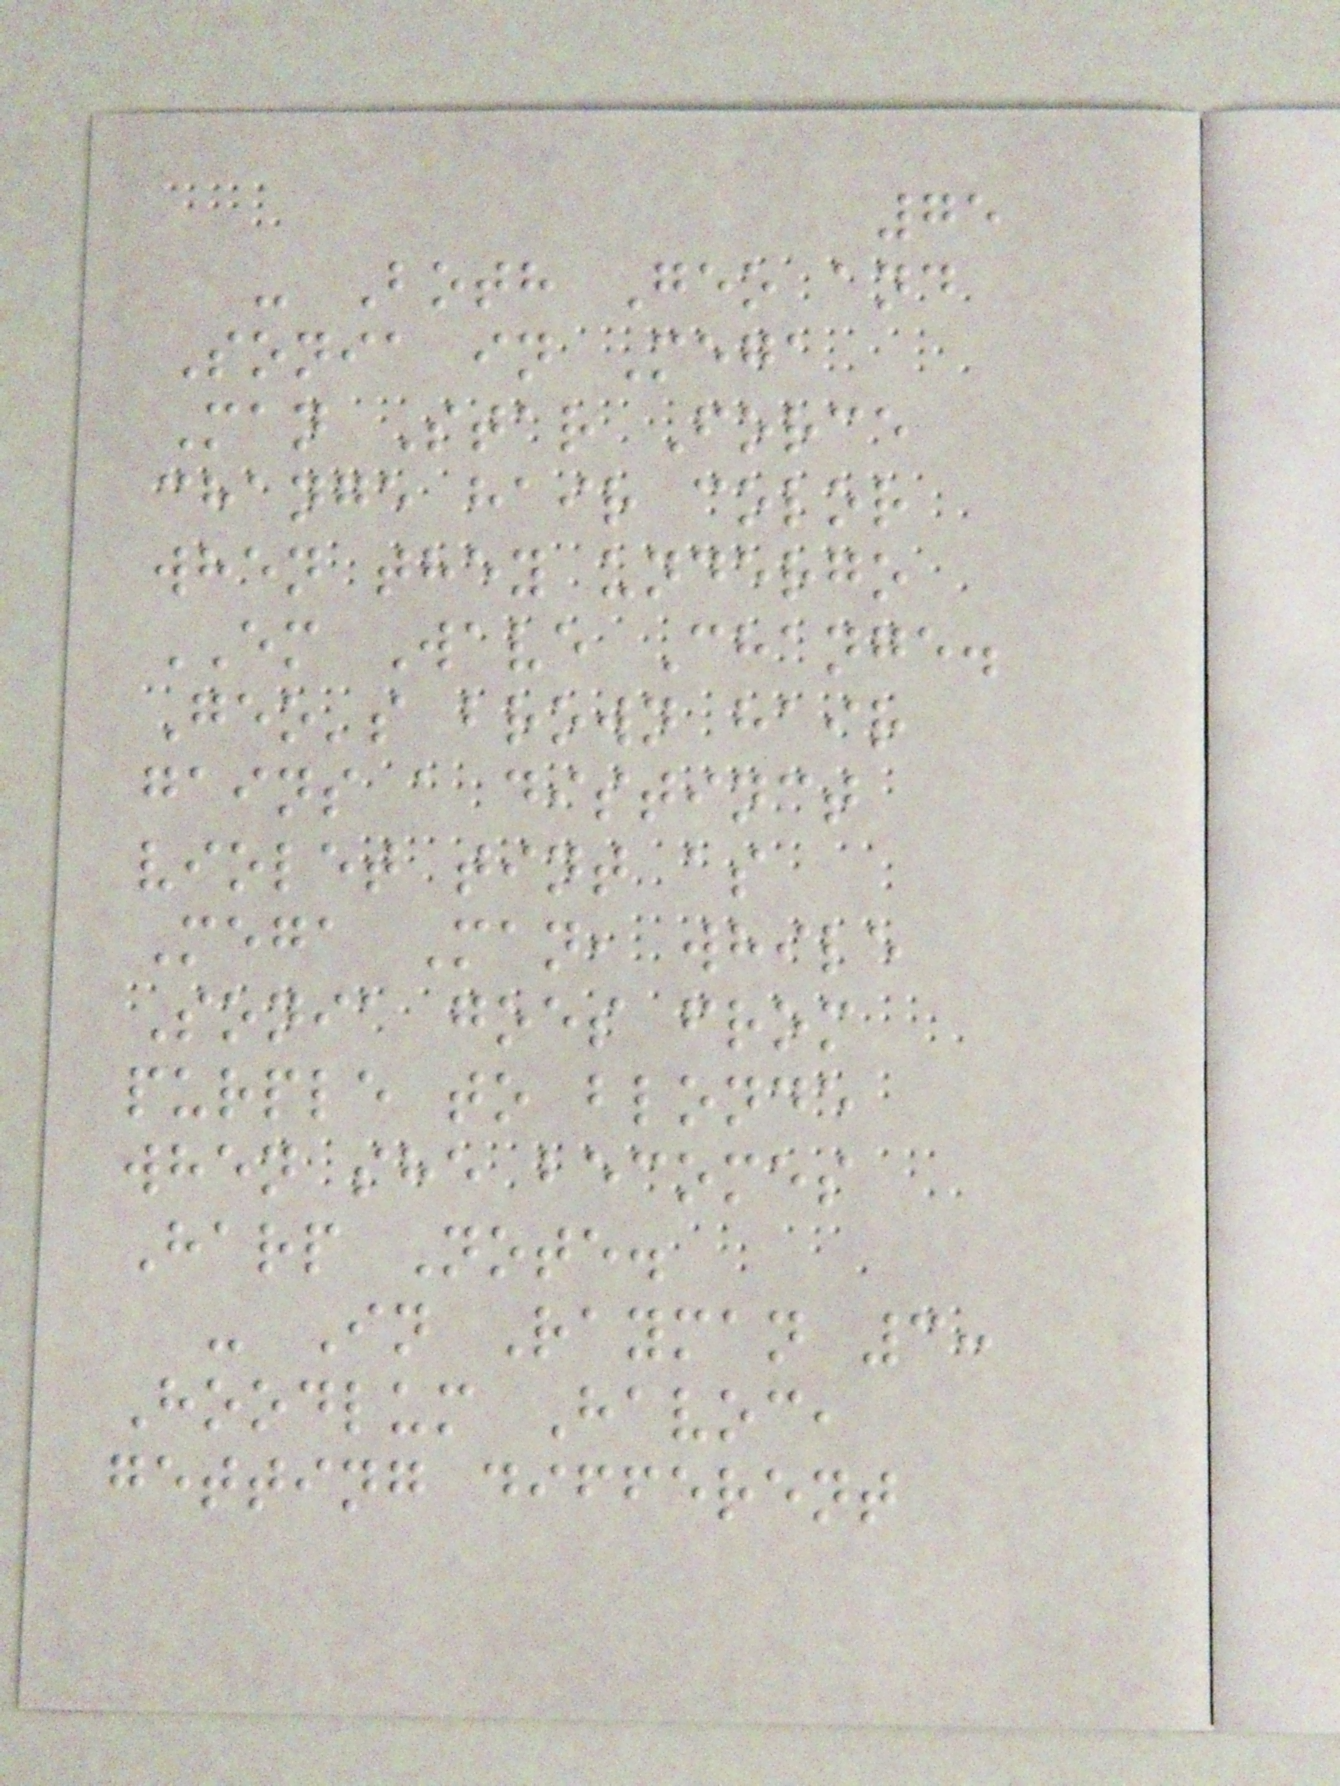75
- Both Geo and
Sonia in Mega
Man Star Force
change hair color
when they undergo
EM Wave Change.
Geo's brown hair
gains a distinct
violet tint as
Mega Man, while
Sonia goes from
purple to blonde
when she becomes
Harp Note.
- In Rayman 3:
Hoodlum Havoc,
getting different
